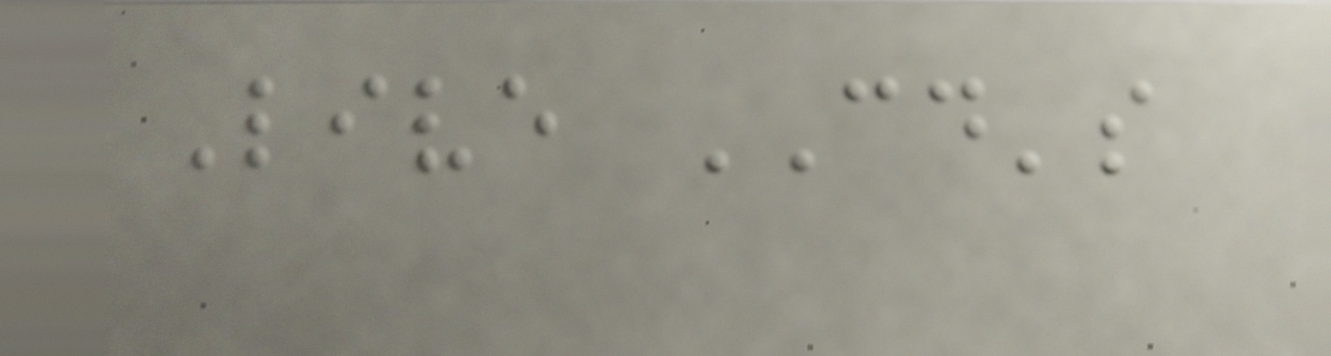Live CD's
